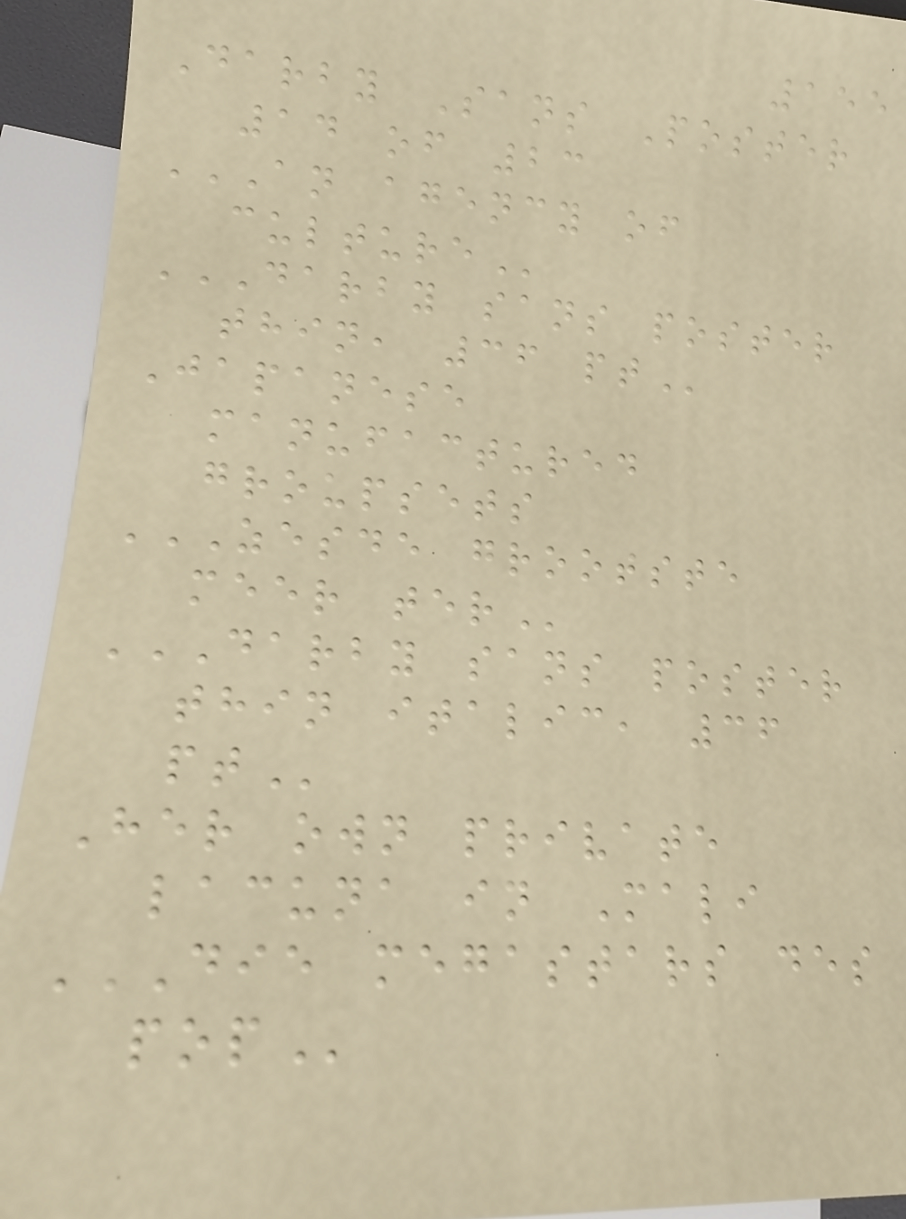155
Darby Sans Poster
14 of 23
AN AGENCY OF
CULTURE
DARBY SANS POSTER
THIN, 36 PT
Japanese
manufactured
groupsets
ZESDE GROOTSTE
MEER TER
DARBY SANS POSTER
THIN ITALIC, 36
PT
Her own private
lacuna in Mali
DIE MEGASTARS DES
POP
